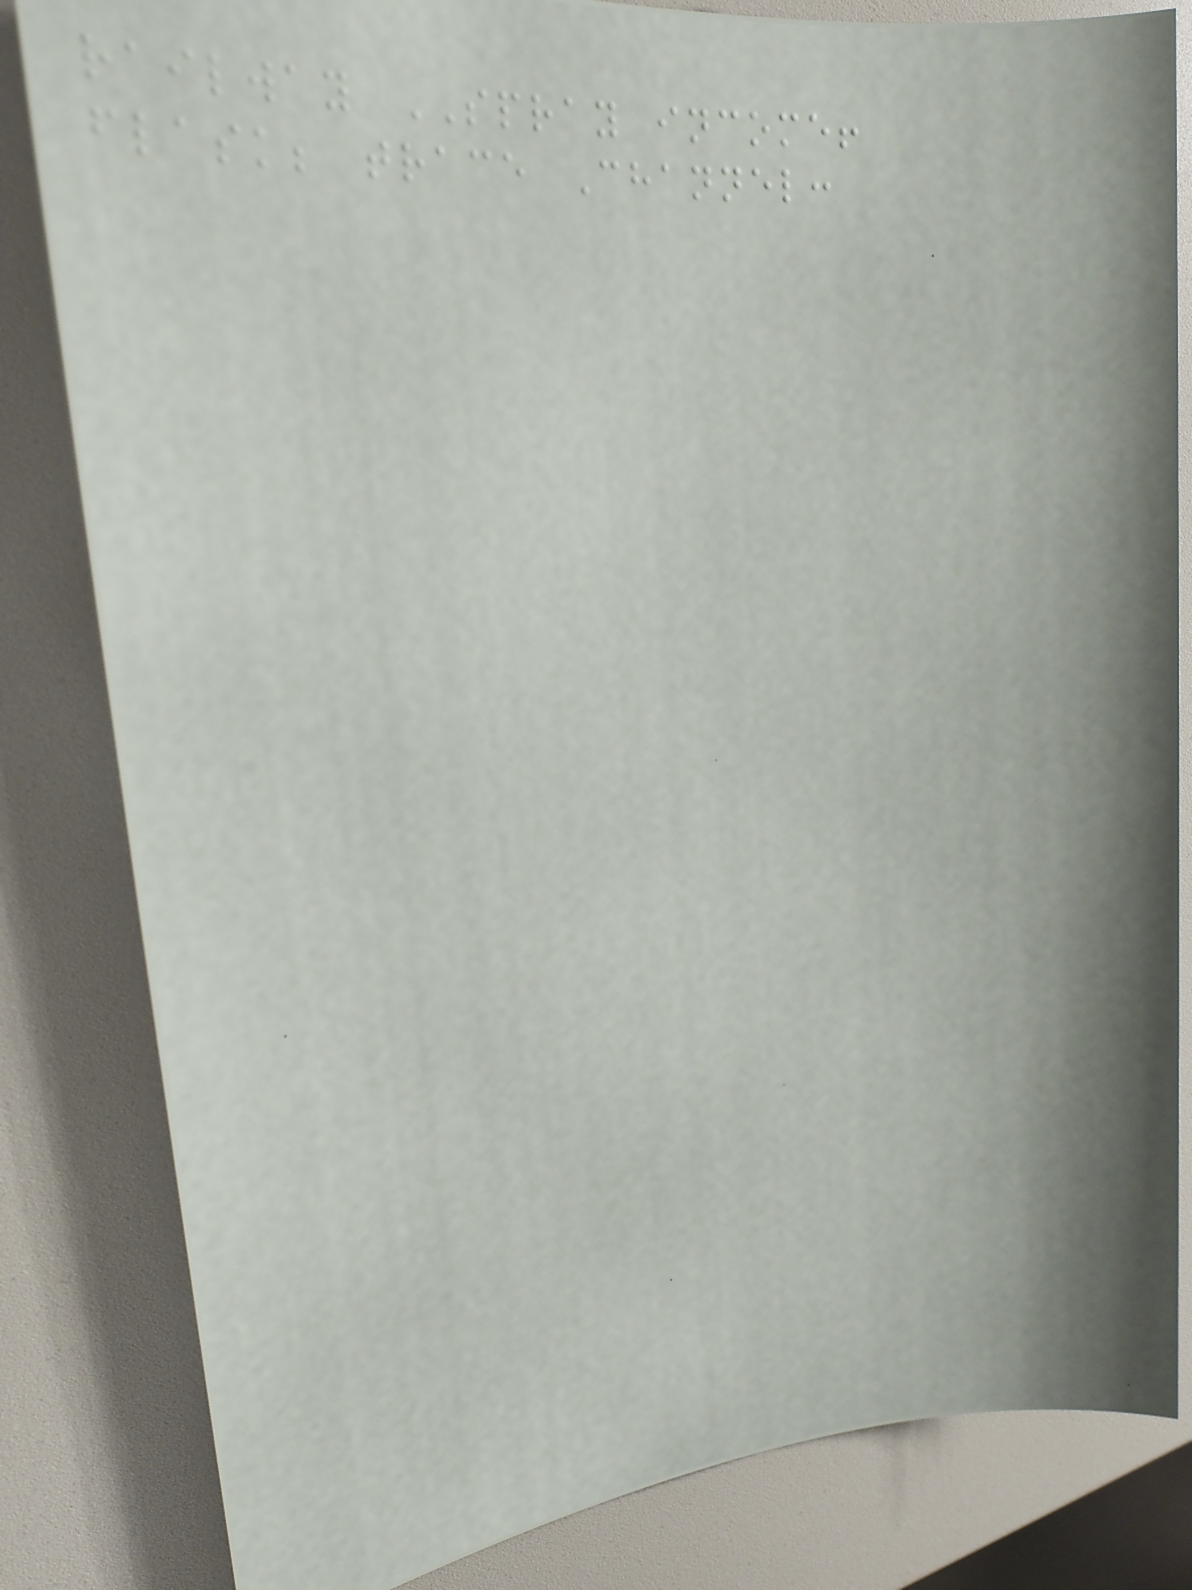railway SPRAY income!
flask; trace Channel:
